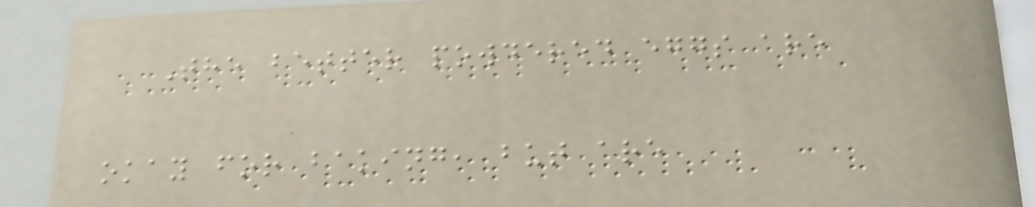The better powdered eggs are
okay for baking, but are
